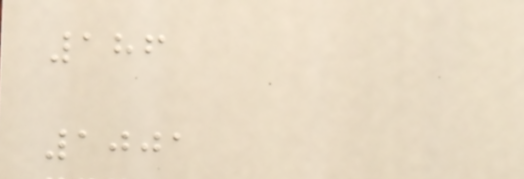186
1001
